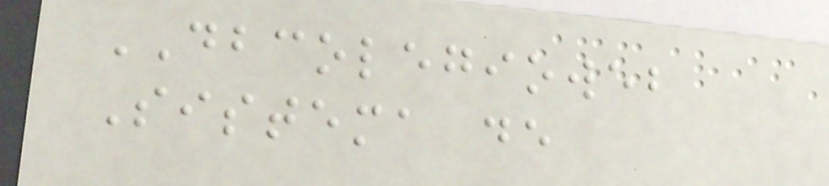DBCOLEGIOWEB
Sistema de
